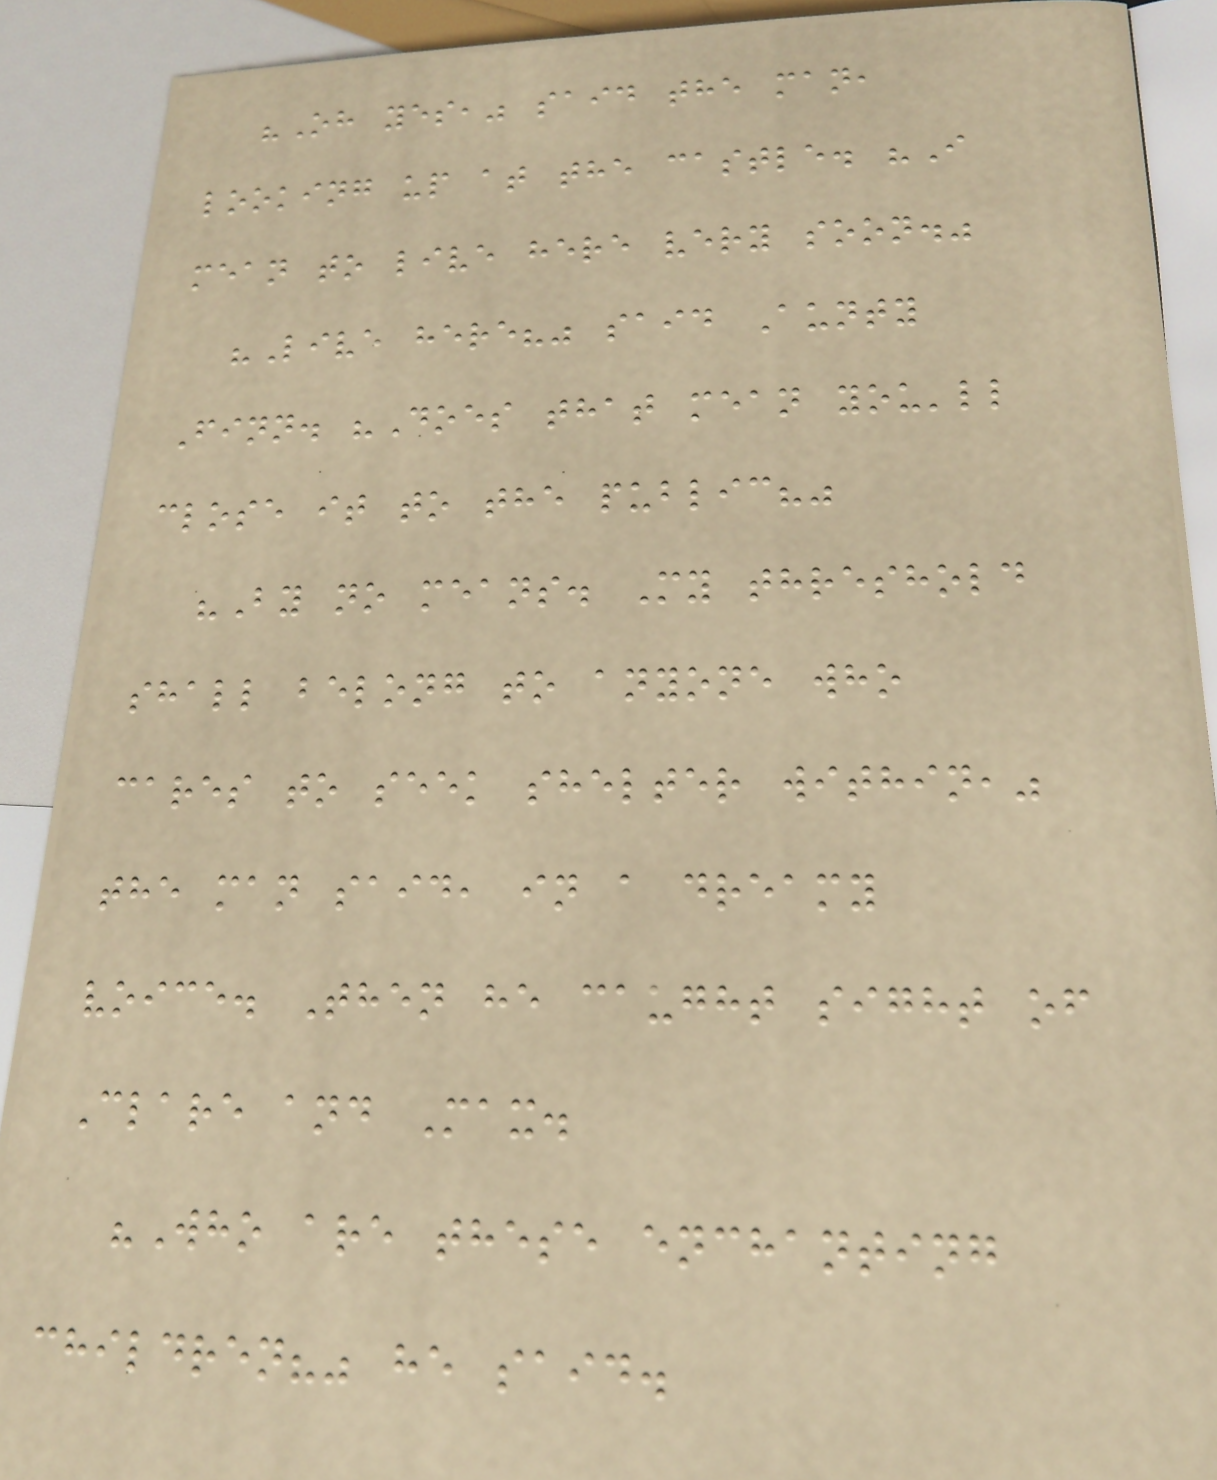"Oh yes," said the man,
looking up at the castle. "I
mean to live here very soon."
"Live here?" said Aunty
Finn. "Does that mean you'll
close it to the public?"
"By no means. My threshold
shall belong to anyone who
cares to seek shelter within,"
the man said, in a dreamy
voice. Then he caught sight of
Clare and Max.
"Who are these enchanting
children?" he said.
